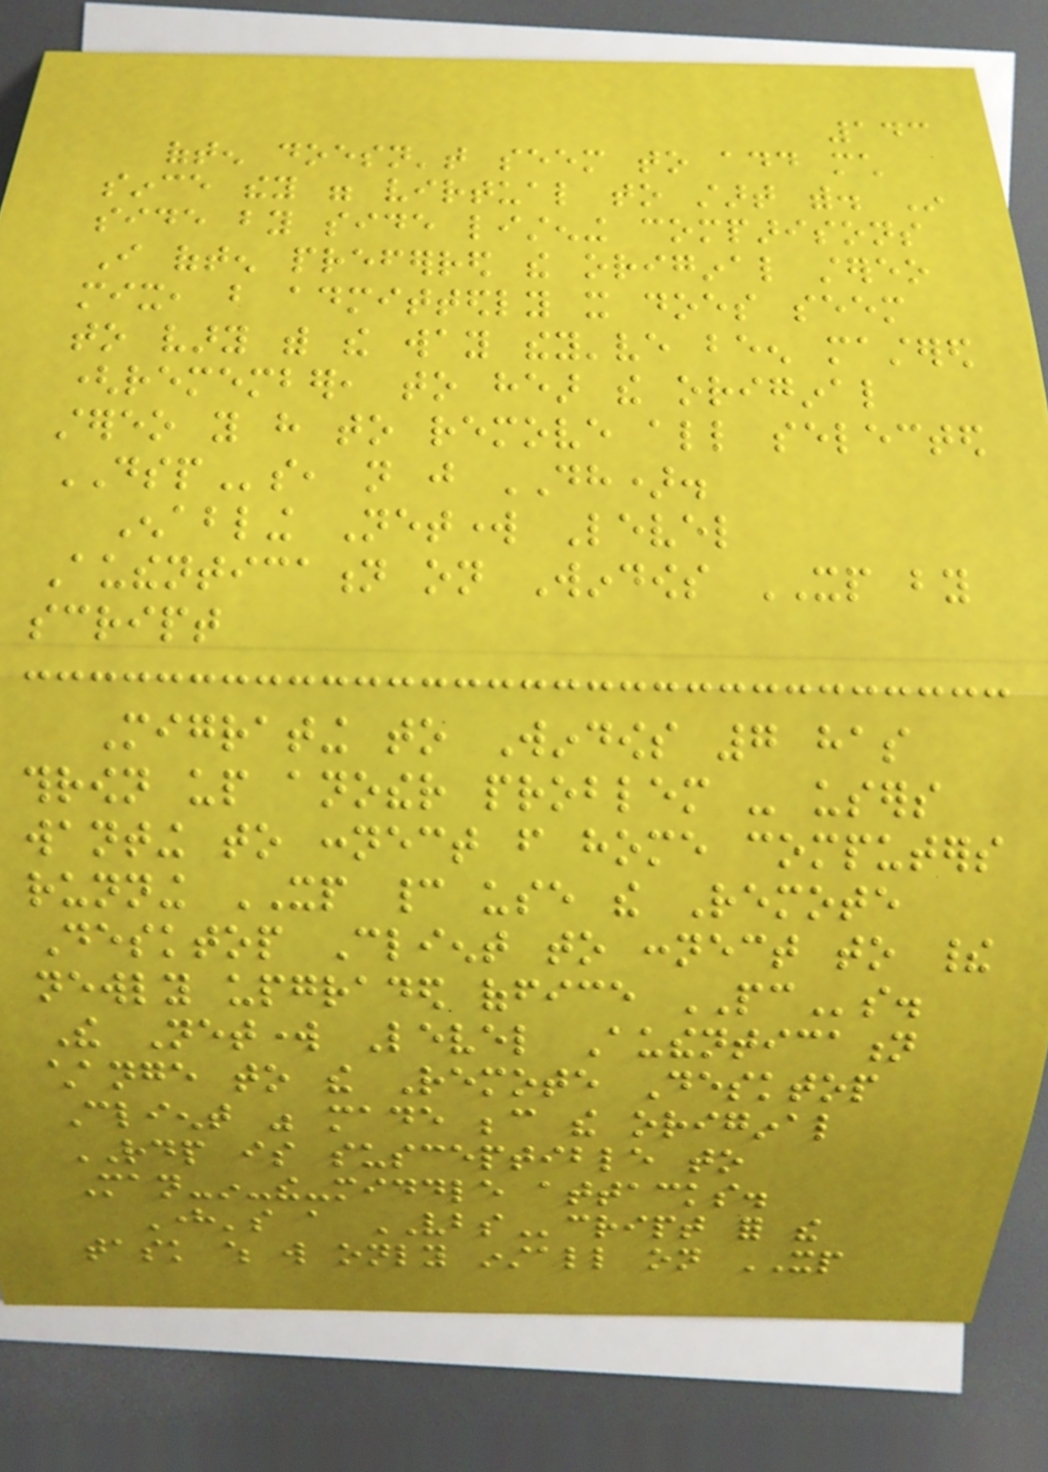143
often doesn't seem to add much
since they were virtual to start with. In
side by side listening comparisons
I often preferred the original stereo
mix, but admittedly it does seem
to vary with the way they've been mastered
(remember, to hear the original
stereo you have to remove all selected
DSPs, not just DH).
Enabling Network Level
Authentication on Windows XP by
script
Migrating to Windows 7 has
thrown up another problem - users
wanting to connect from home computers
running XP cannot use the Remote
Desktop Client to connect to their
newly upgraded office PCs.
The Network Level Authentication
change to the Remote Desktop
Client was made because the original
RDP is susceptible to
Man-in-the-middle attacks.
Here's a VBScript for the
task which will only install on XP
